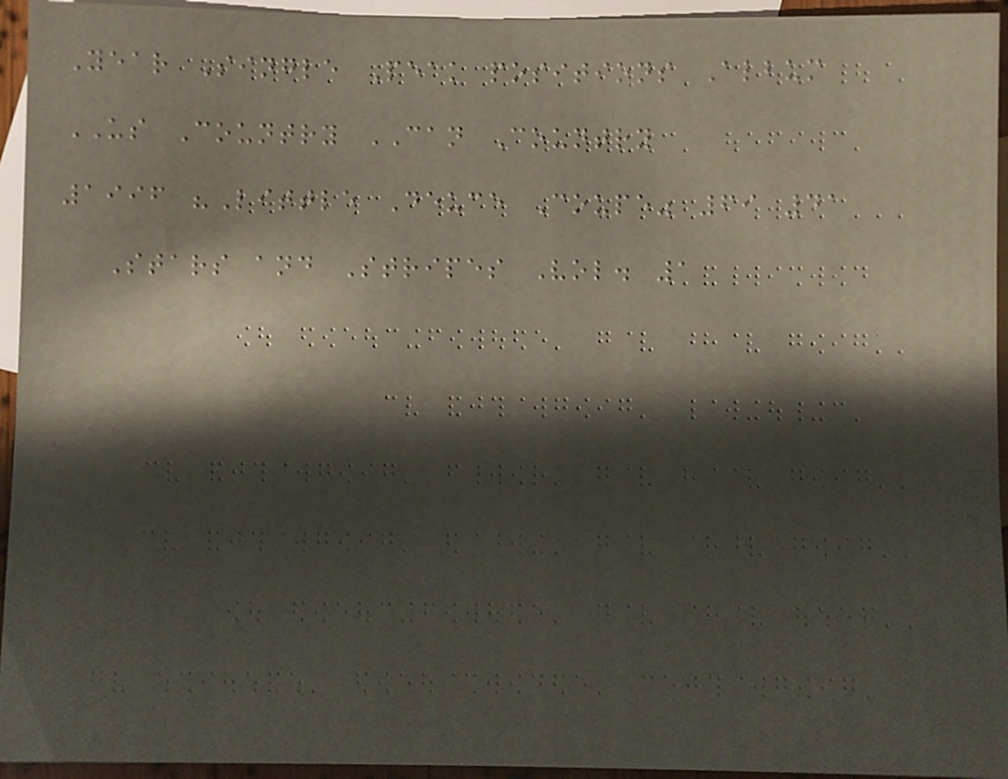Year Single Peak positions Album
US Country CAN Country
1996 "Little Deuce Coupe" 69 41
Stars and Stripes Vol. 1
